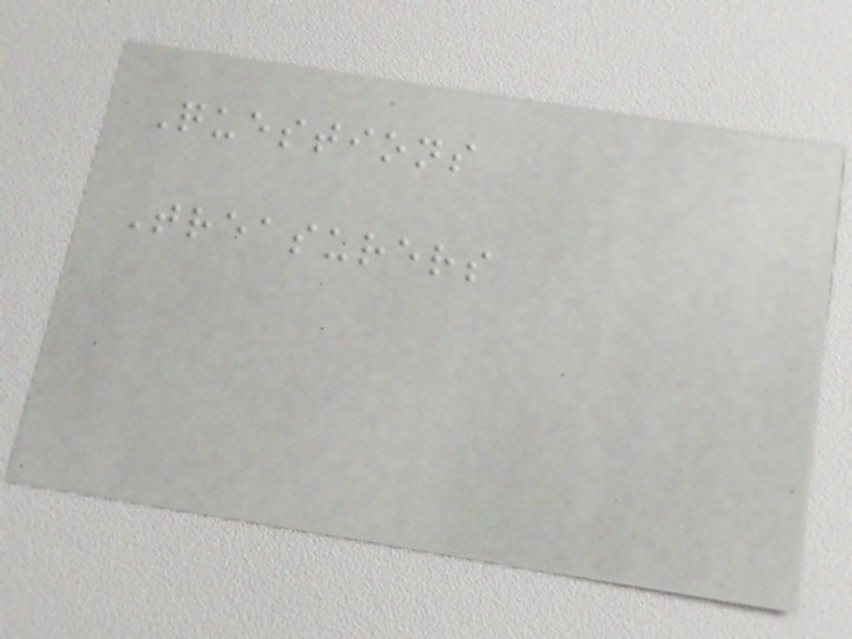Questions
Treasurers
